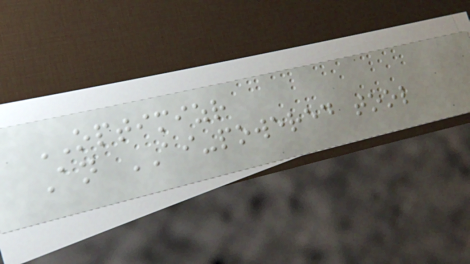OPTIMIZR
An AI-powered tool
